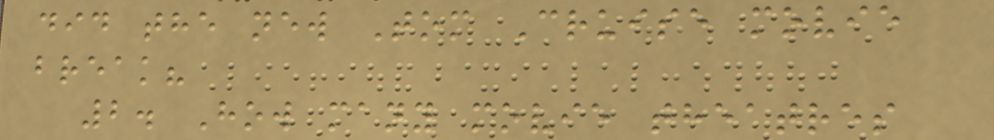did the new Tom Cruise movie
break?
2. How many movie theatres
